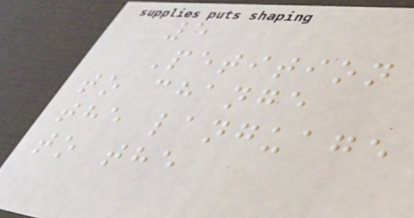5
Petition
to change
the language
to the
